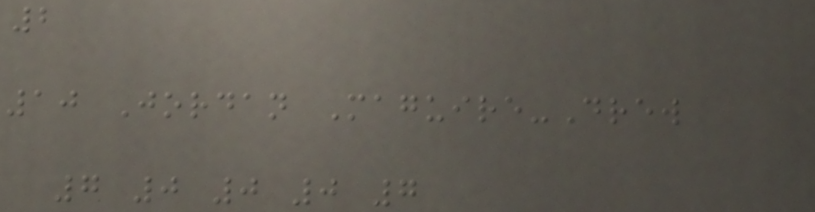2
10 Jordan Maguire-Drew
7 0 0 0 7
